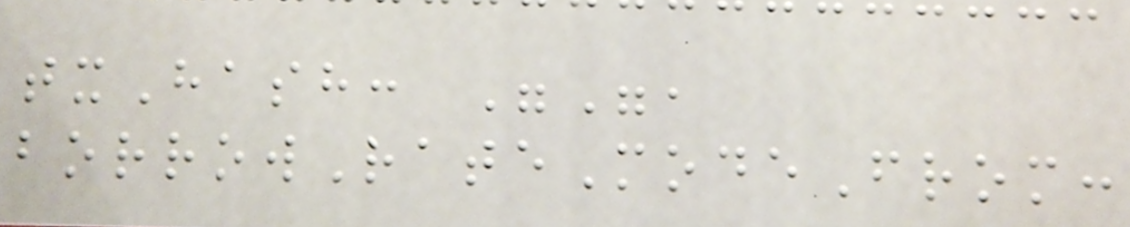txHash: "",
borrowRateModeFrom:
